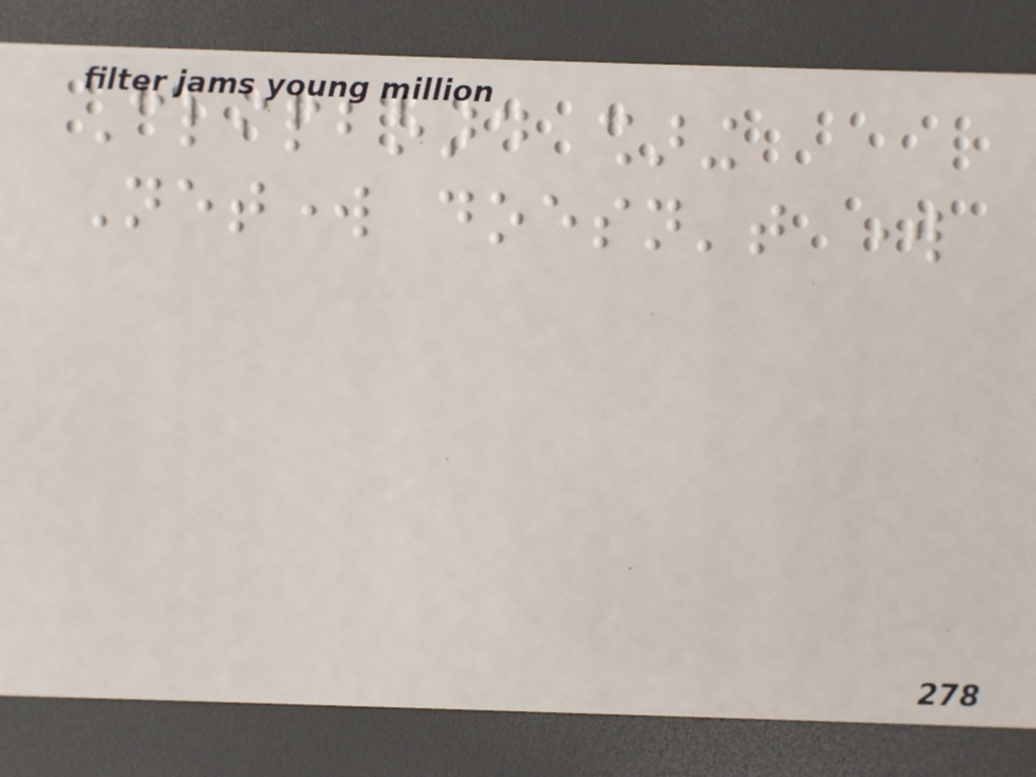Clipboard sharing
Network doesn't work
